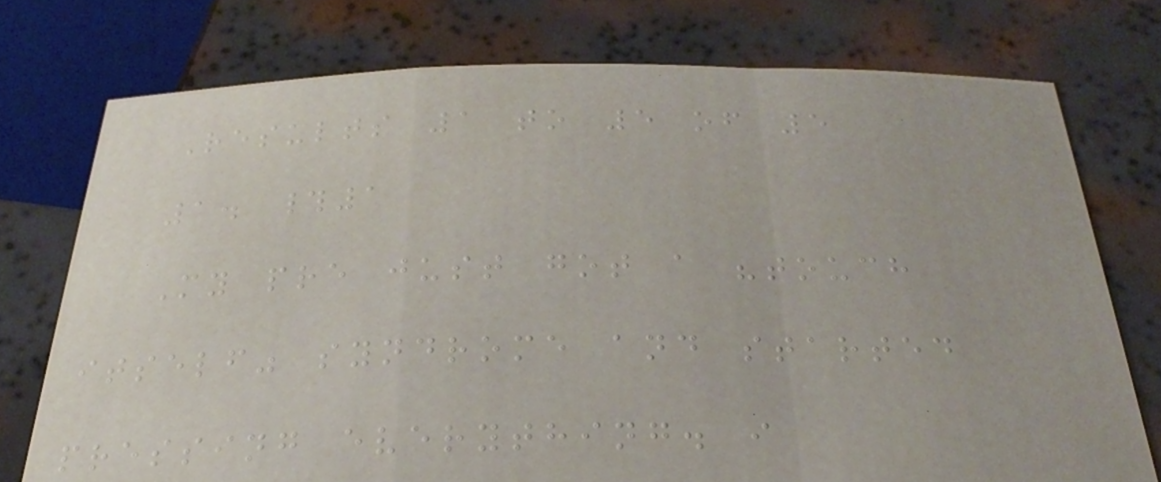Results 1 to 5 of 5
1. #1
My pre just got a "touch
itself" syndrome and started
pressing everything. i
